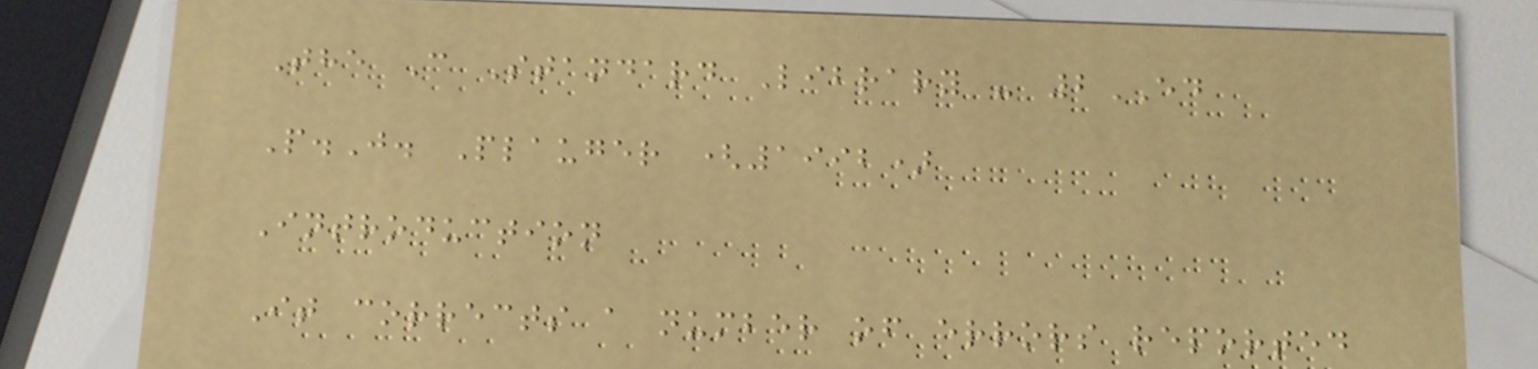The C Standard Library - 2ED
P.J. Plauger (1992)
Introduction
It corrects a number of errors reported
